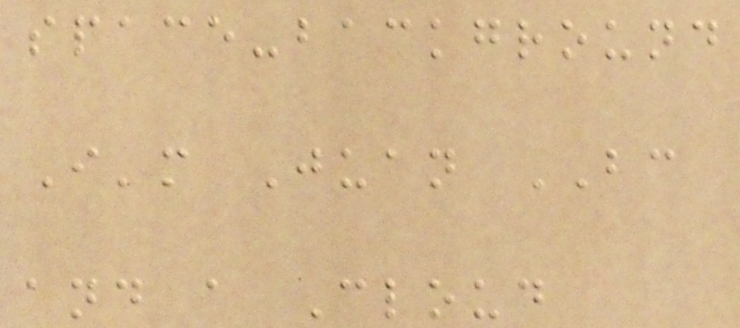space-background
I'm Juan BC
and a Cloud
